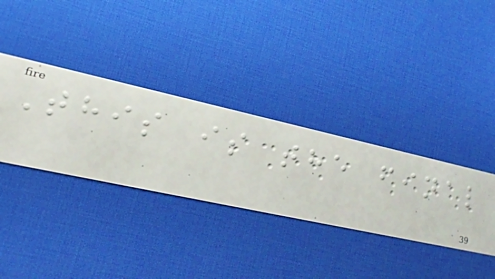This is the final
